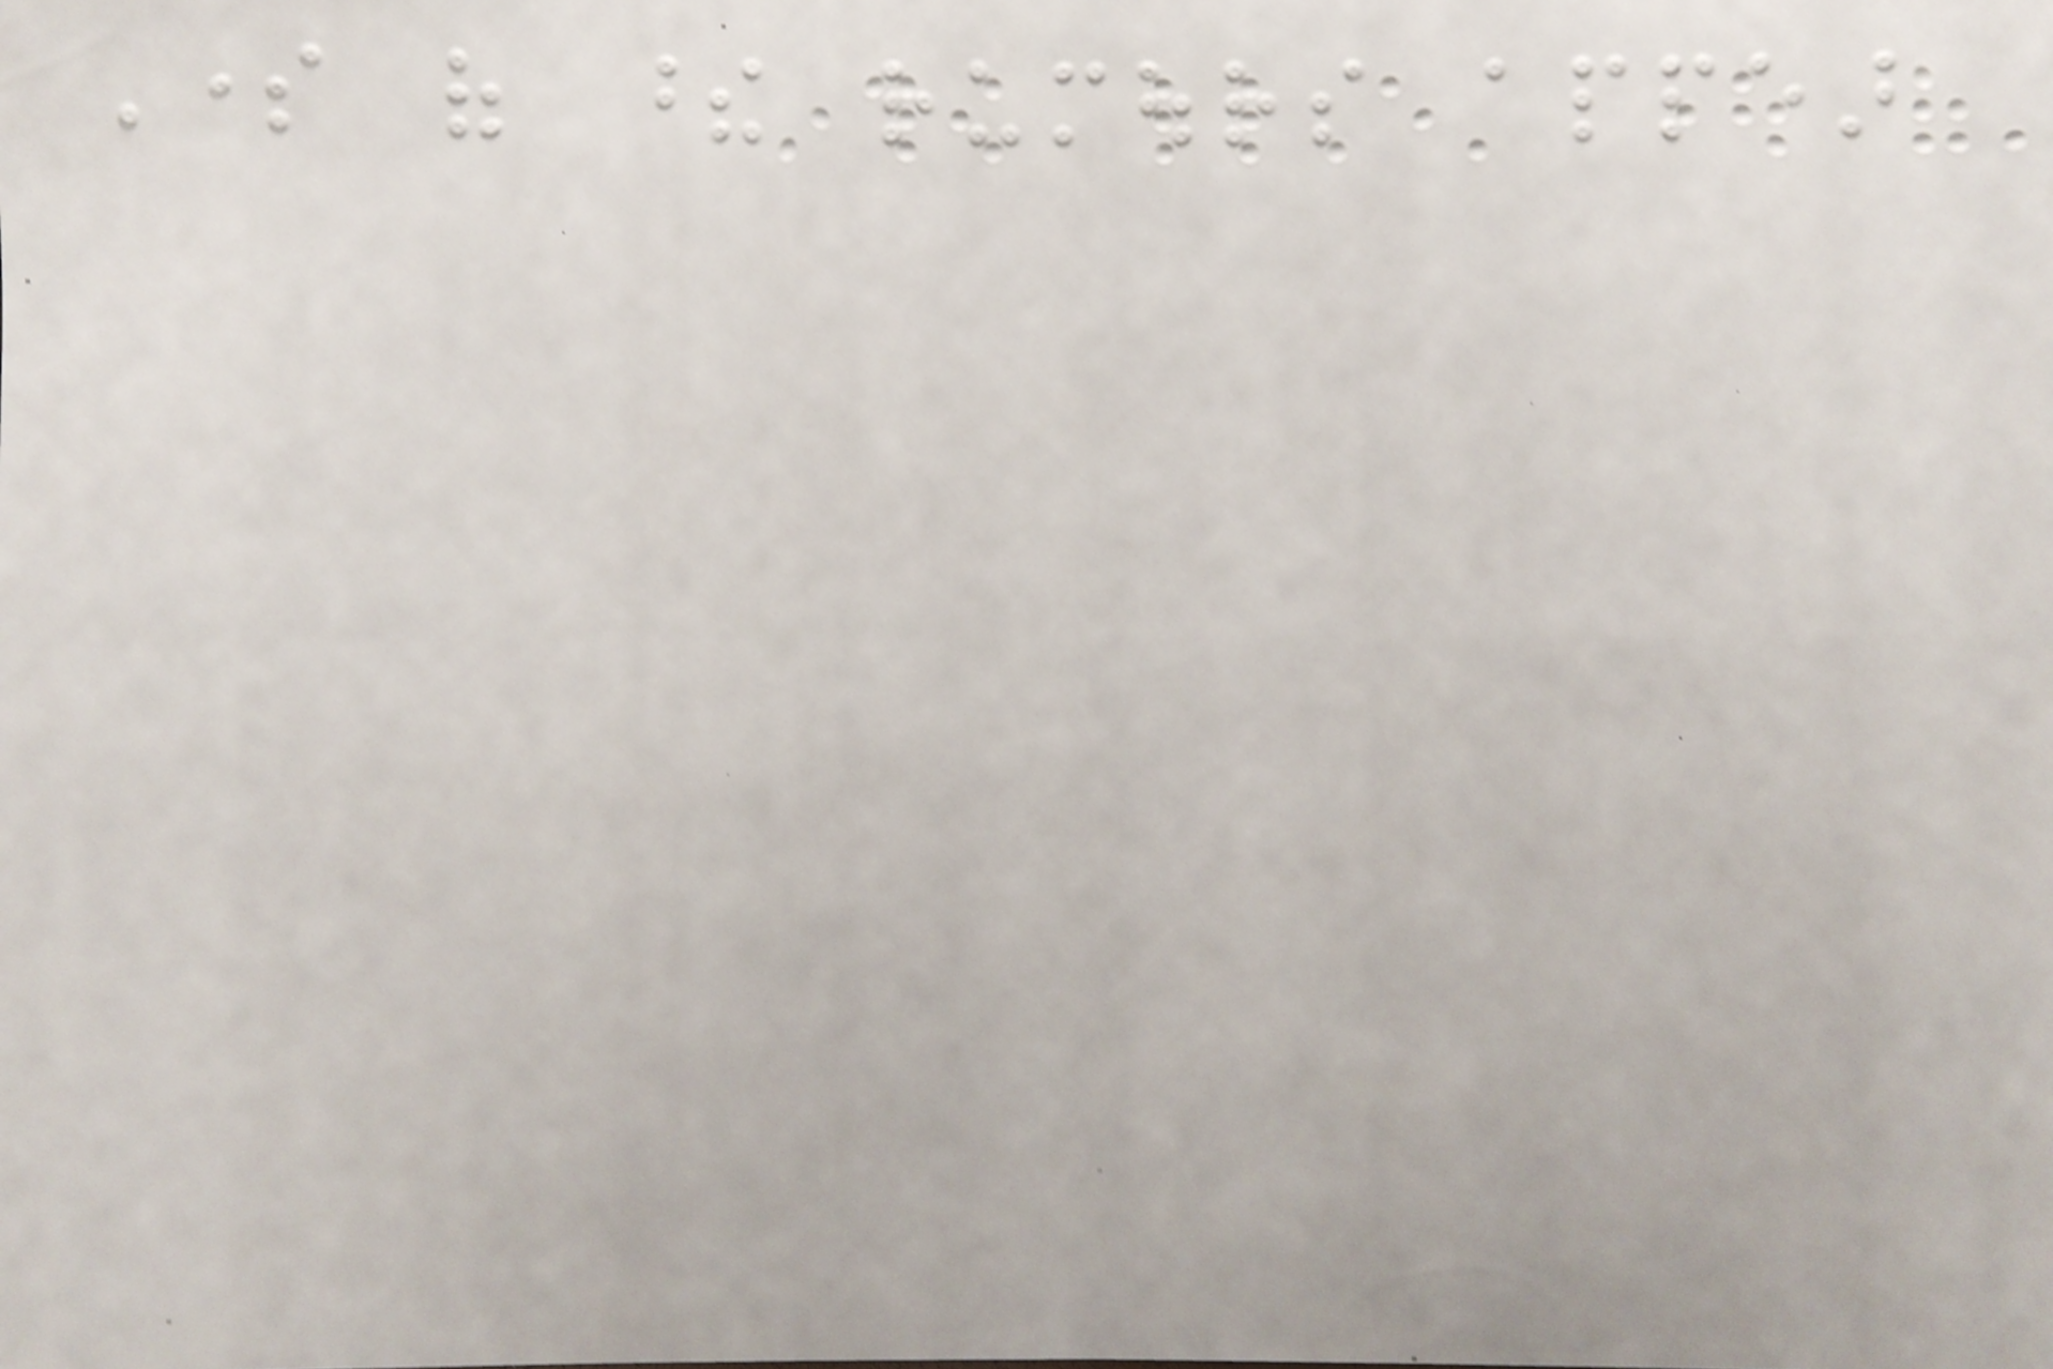Some of these rumours appear
